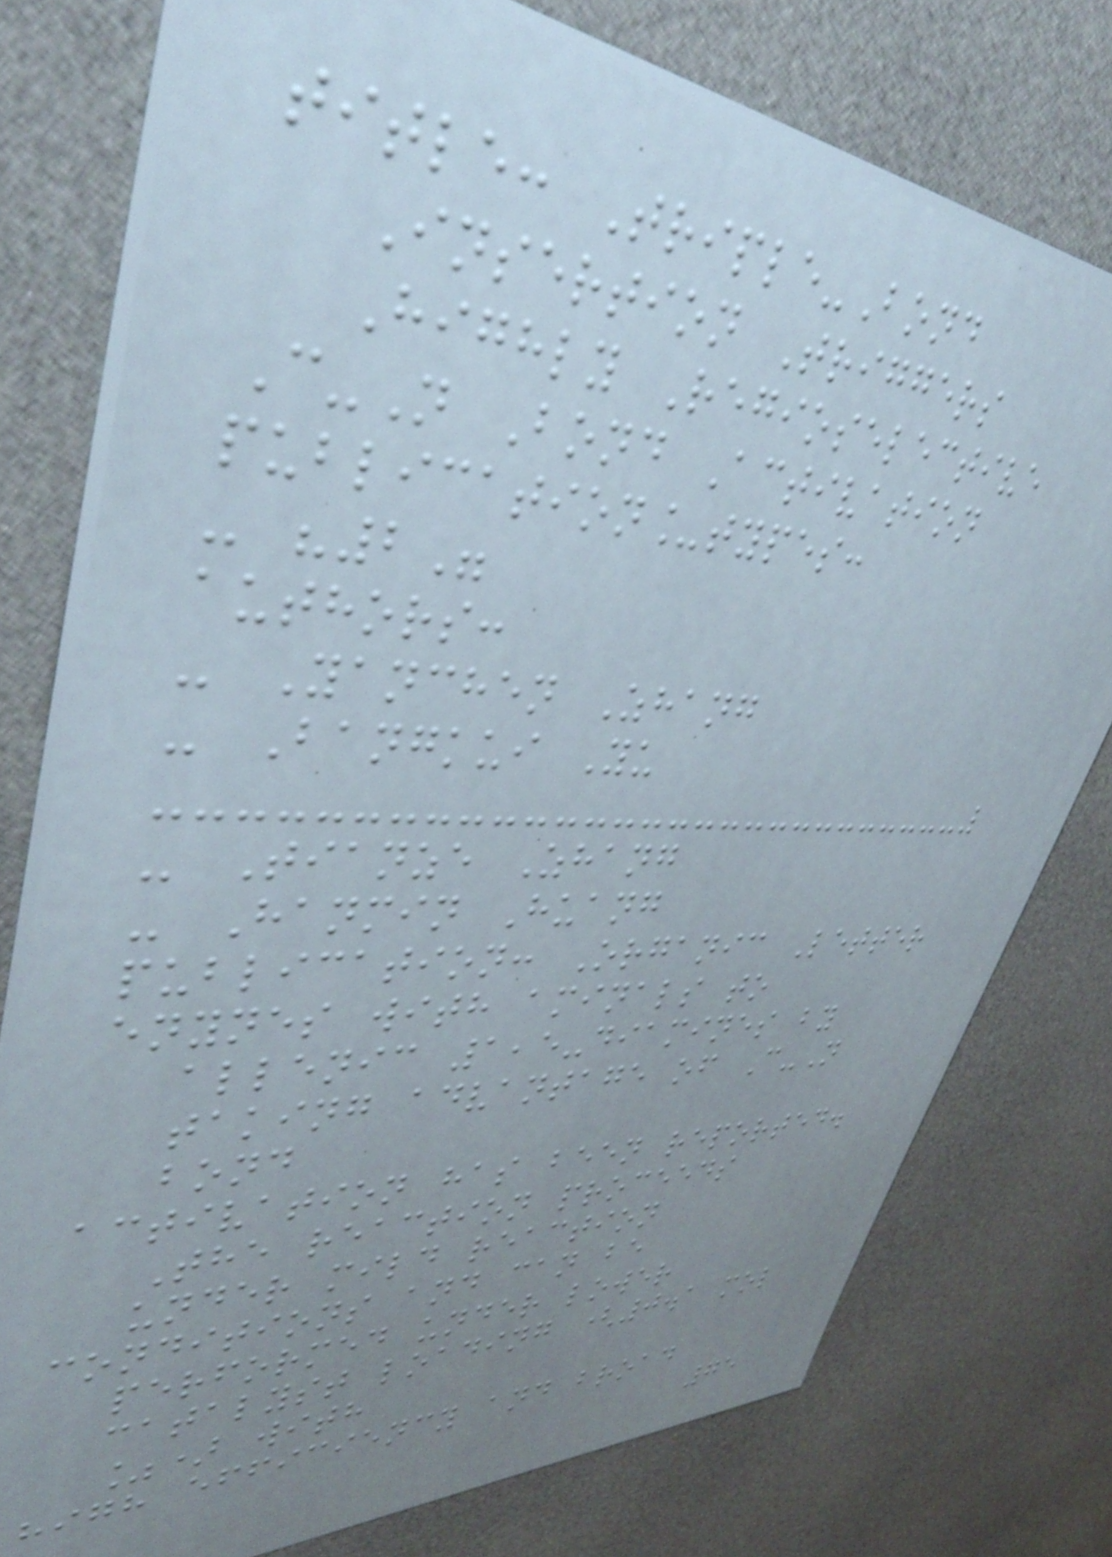title: Triple-Bond
Insertion Triggers
Highly Regioselective
C-N Bond Activation
publication_types:
- "2"
authors:
- Yanchen Zhang
- Bangkui Yu
- Tianze Zhang
- Hanmin Huang
publication: Organic Letter
enynes with aminals to
allenic 1,5-diamines by
taking advantage of C-N
bond
activation has been reported.
The reaction proceeds
under mild reaction
conditions and can be
performed under lower
catalyst loading (0.1 mol
%) with
high efficiency and broad
75
